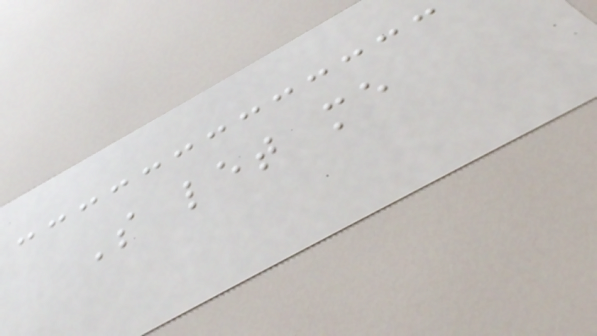So let me
